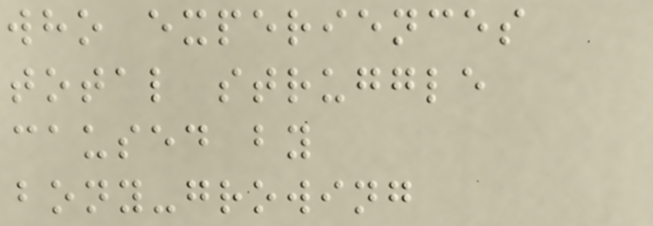who experiences
total struggle
caused by
bony-growing
